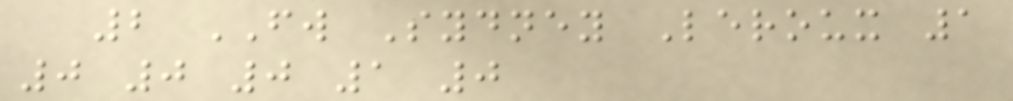2 FW Sydney Leroux 1
0 0 0 1 0
